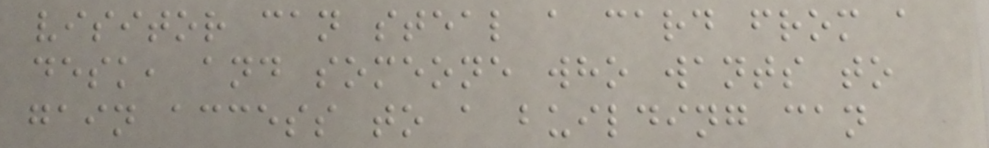visitor can steal a card from a
desk, and someone who wants to
gain access to a building can
